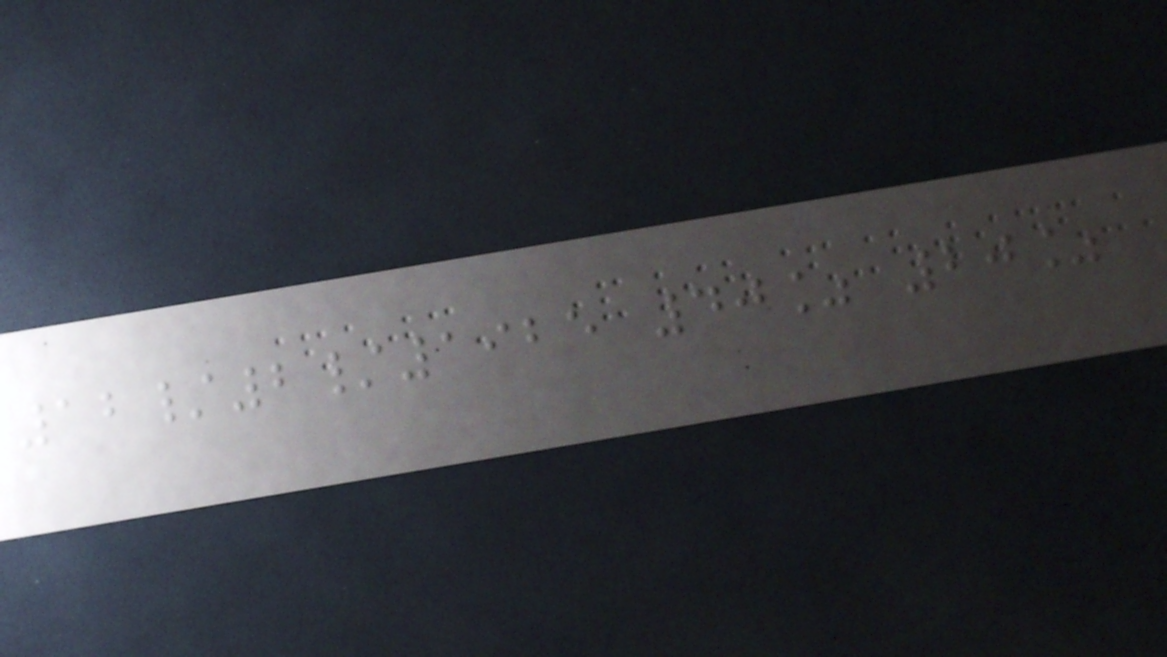12/2/1925 40% 20%
